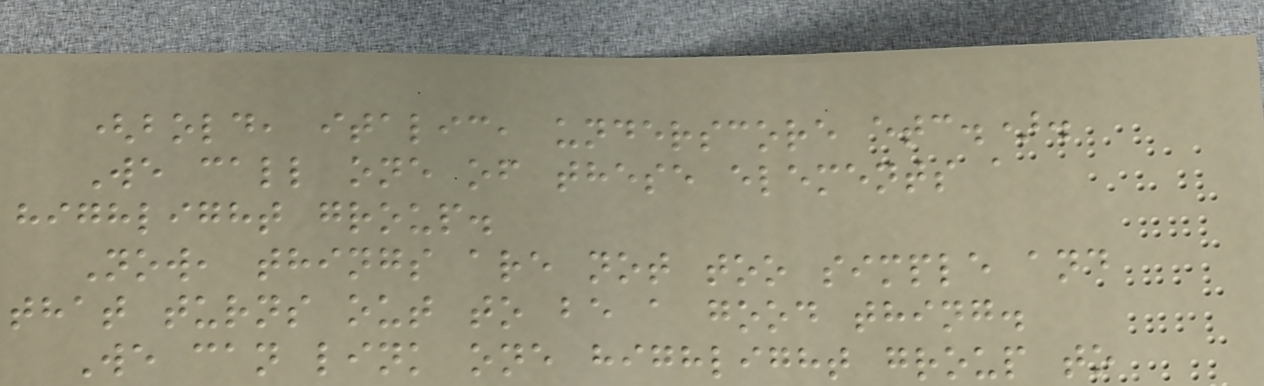(bold, italic, underscore etc.).
We call one of these elements a
highlight group.
Now, things are not too simple and
that turns out to be a good thing.
We can link one highlight group to
